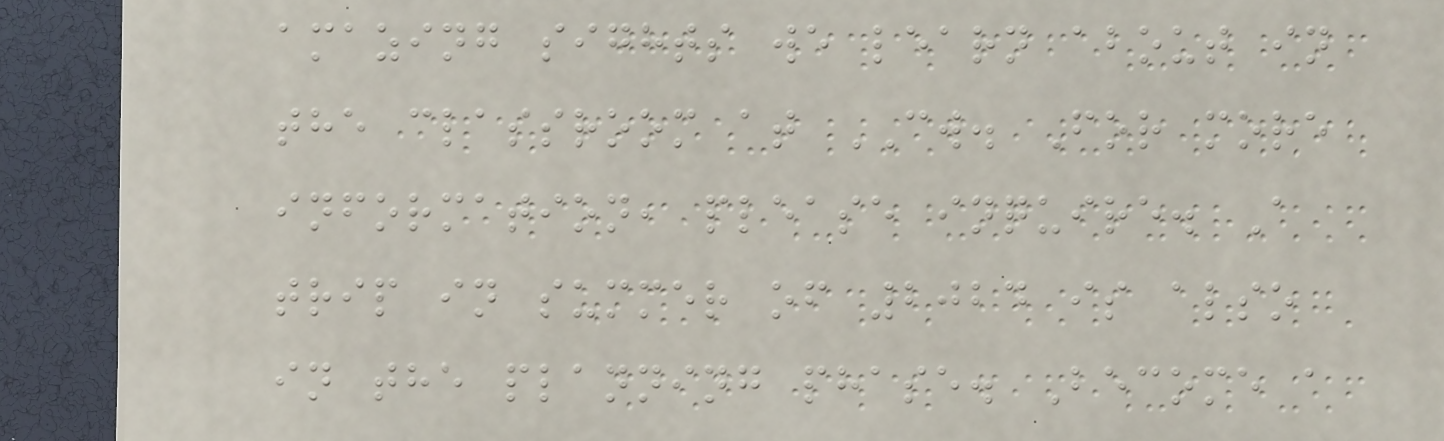amazing sights we learn about in
the classroom at CW. For more
information, please inquire. A
trip in summer of 2024 is also
in the planning phase. Become a
